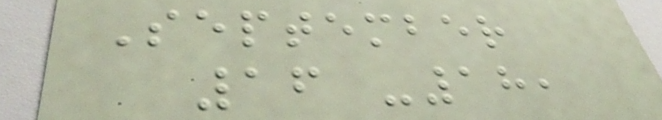September
16 -18,
